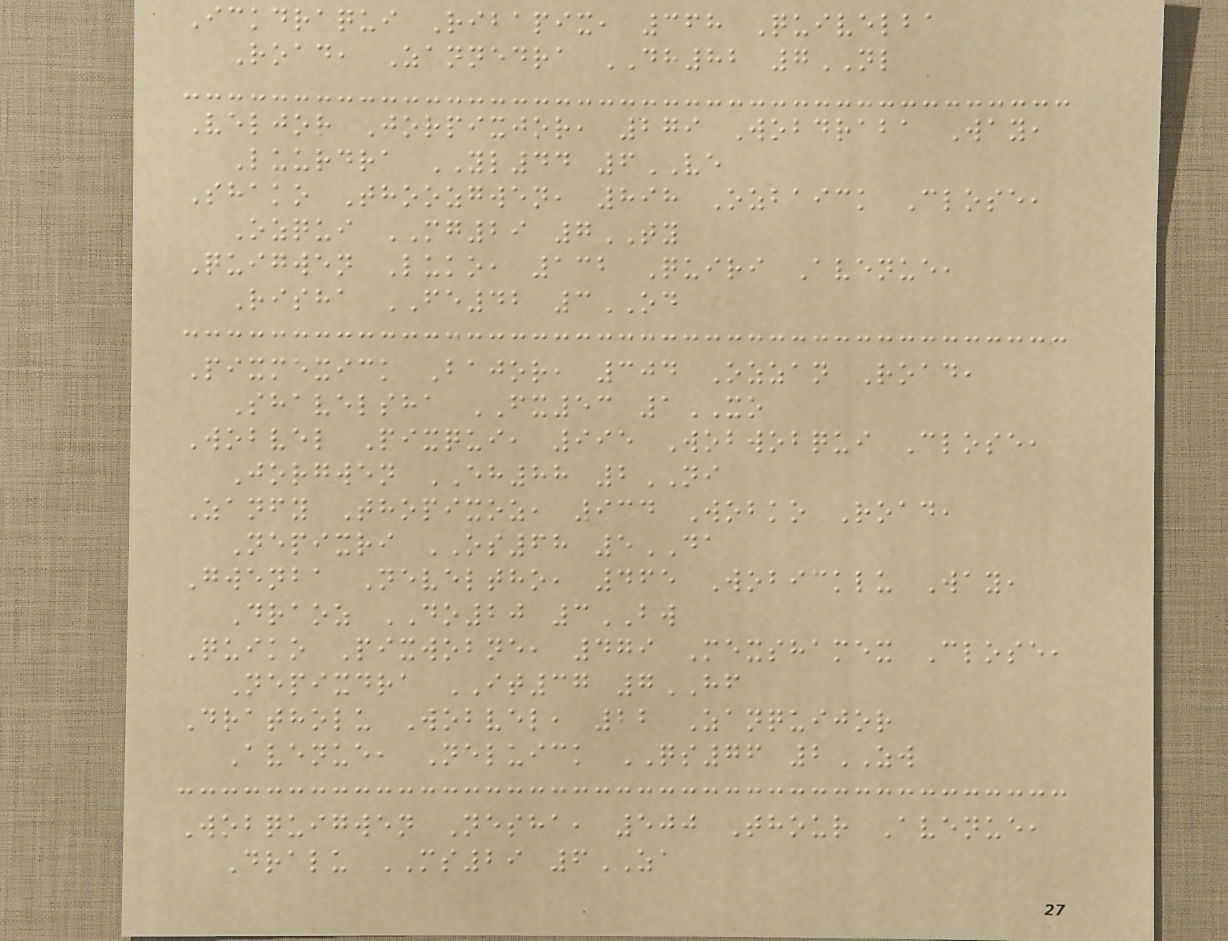Ickdraqui Ribapix, 368 Quivelba
Road, Zannedra DH82 7NL
Veljor Jorpixjor, 279 Wobdraba Way,
Luurdra YL44 6VE
Shako Thoozgwen, 898 Ozbaick Close,
Ozqui MG29 7TY
Quigwen Luko, 132 Quiri Avenue,
Risha FE42 3OD
Pixmexick Bajor, 304 Ozzan Road,
Shavelsha FX53 1XO
Wobvel Pixqui, 995 Wobwobqui Close,
Jorgwen EH88 2NI
Zanfy Thopixoz, 934 Wobko Road,
Nepixri OS68 5DA
Gwenba Neveltho, 465 Wobicklu Way,
Draoz DO20 3BW
Quiko Pixwobne, 479 Mexshamex Close,
Nepixdra IT37 7HF
Dratholu Wobvel, 22 Zanquijor
Avenue, Neluick QS76 2ZW
Wobquigwen Nesha, 500 Thour Avenue,
Dralu MS29 6ZA
